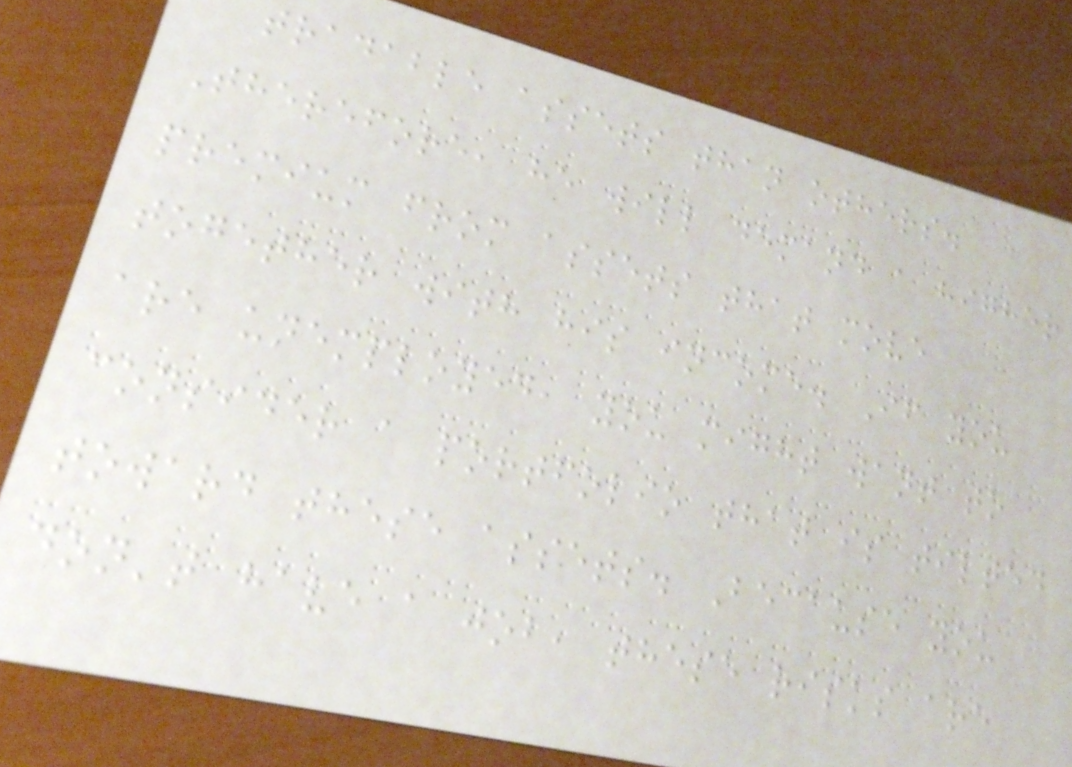tradable assets than others.
Therefore, he will demand a higher
premium from assets that move
together with his income. If you
are unemployed, you might want to
consider a portfolio that is tilted
toward these assets. Because you
don't have a job, these risks are
